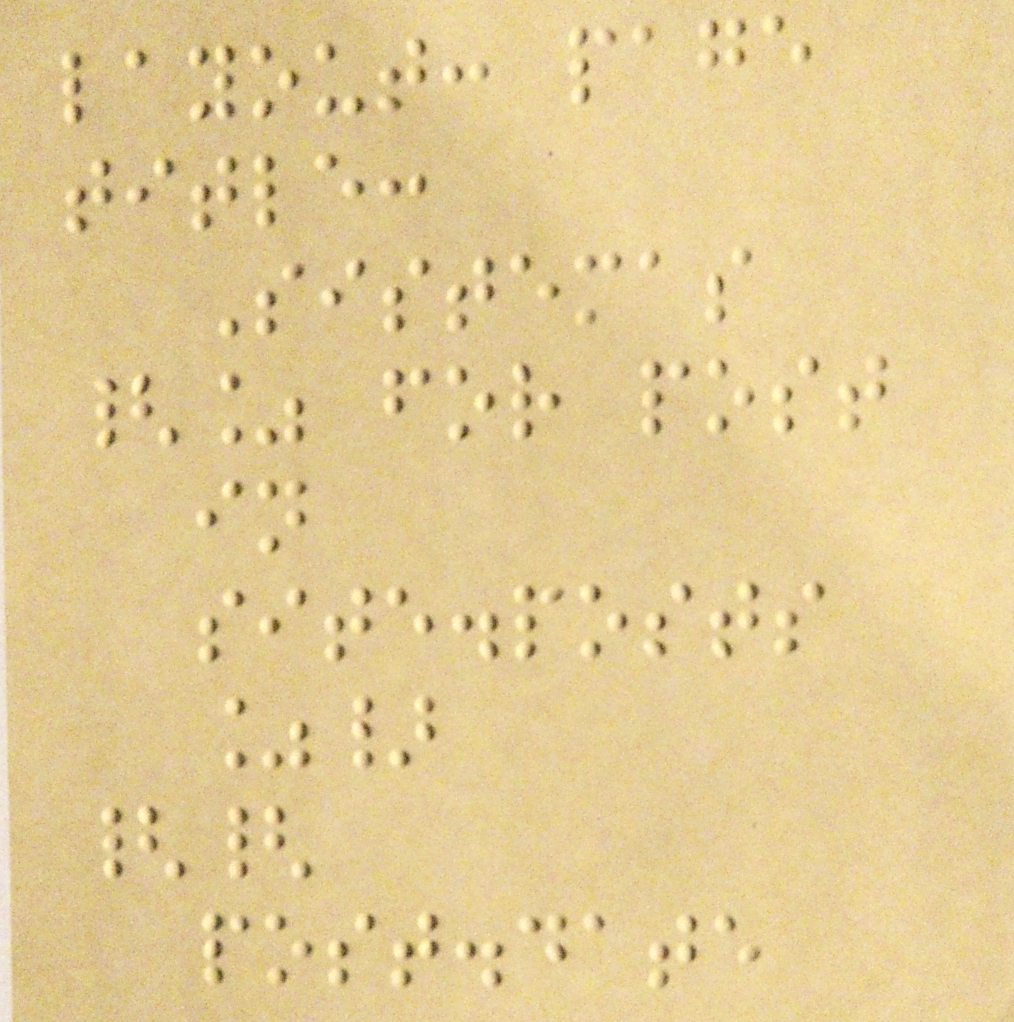layout: page
title:
Sistemas
{% for post
in
site.posts
%}
{{
post.date
